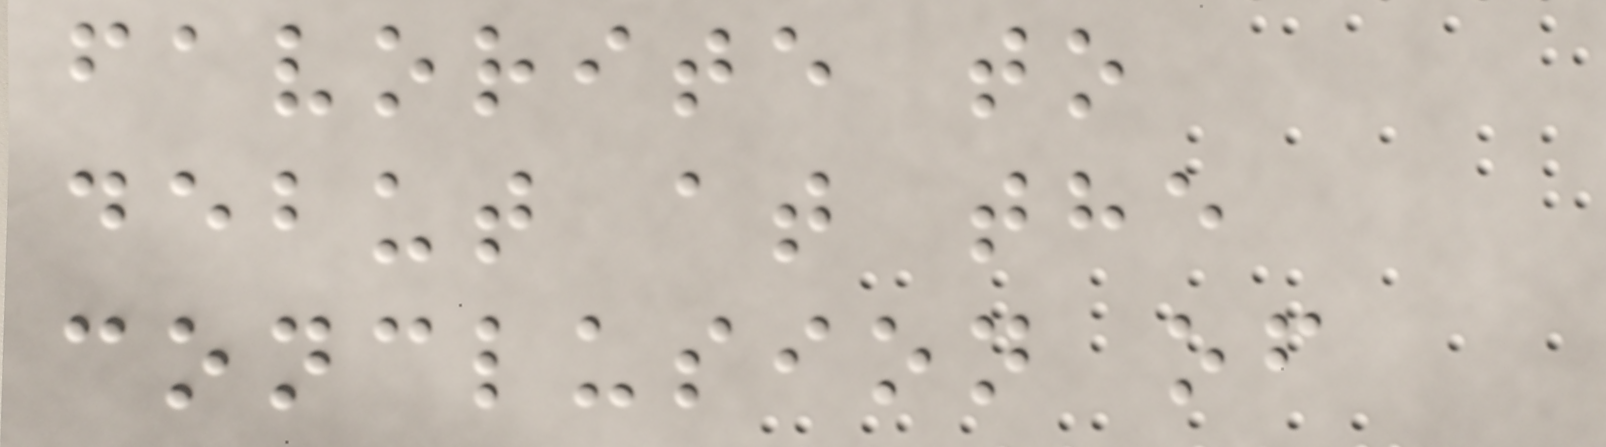favorite to
debut at the
conclusion of
